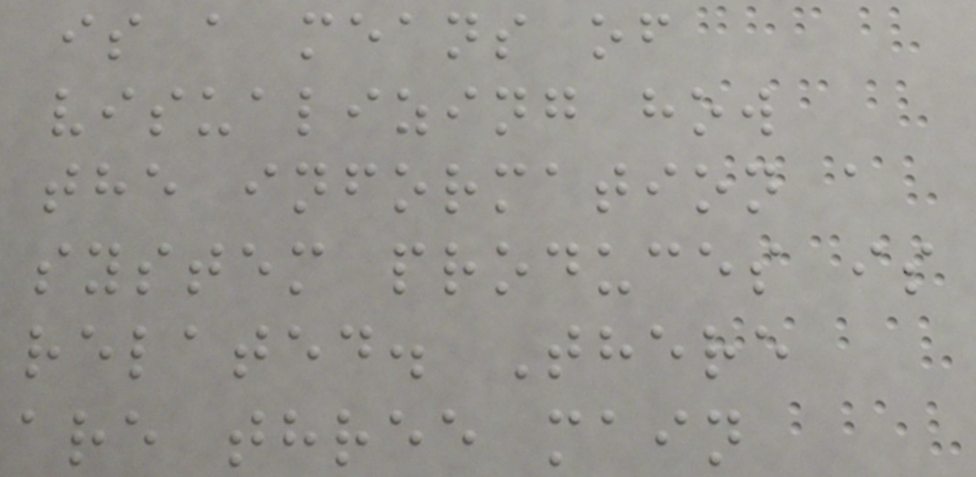is a means of
visualizing how
the information a
system produces is
related. There
are three main
